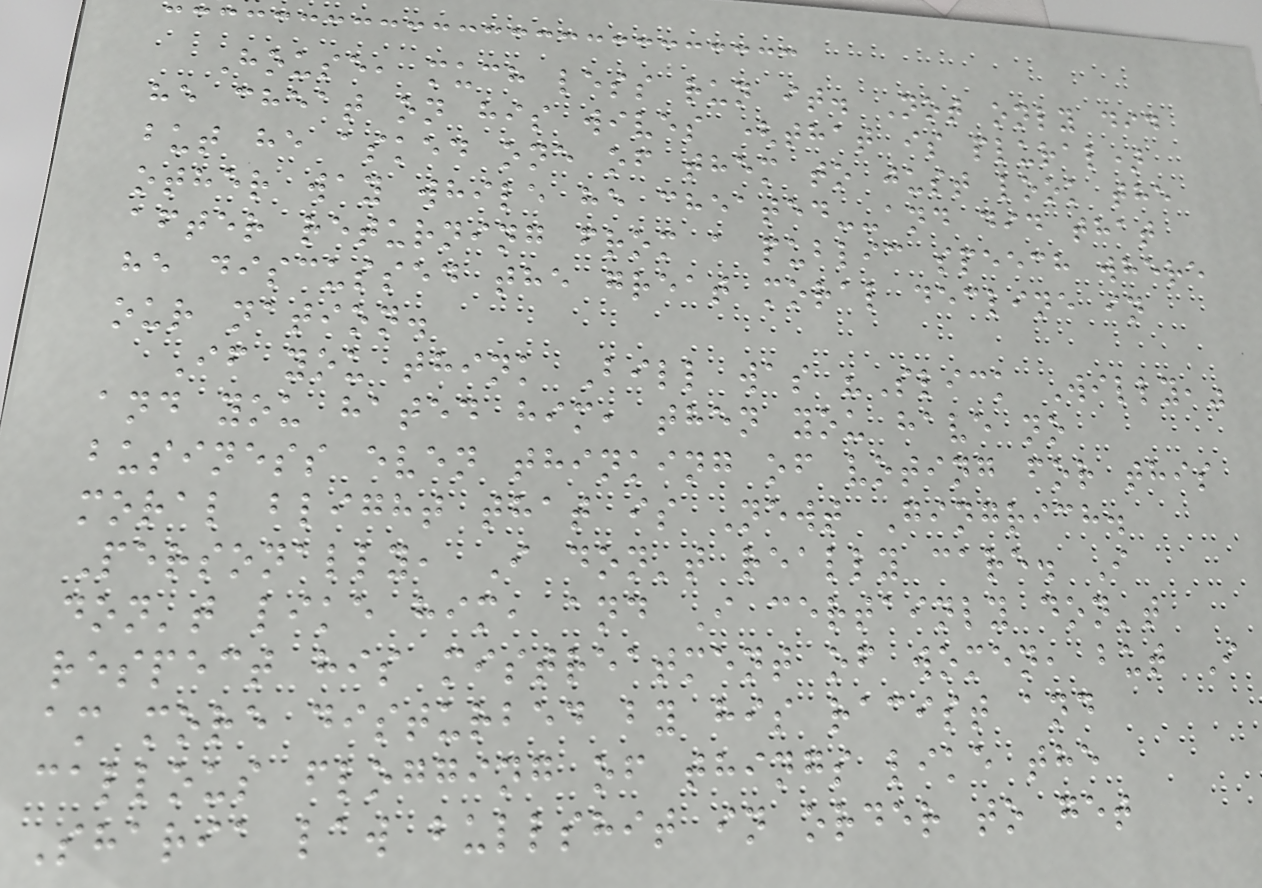House, much less run it. Not only did
he cheat on his wives (that is plural)
but he asked one of them to just look the
other way while he cheated--and did that
after returning from a public speech where
he discussed the great moral decline in
our nation.
If you think Bill was "Slick Willy,"
and you hated him, then you have no
business even thinking of voting for this
moral blight that is Newt Gingrich.
Personally, I don't really care. I
don't like him, and I certainly don't
respect his mistreatment of women, but I
am more disturbed by his racist and
callous flogging of things like the
Sharia law bullshit in order to get
